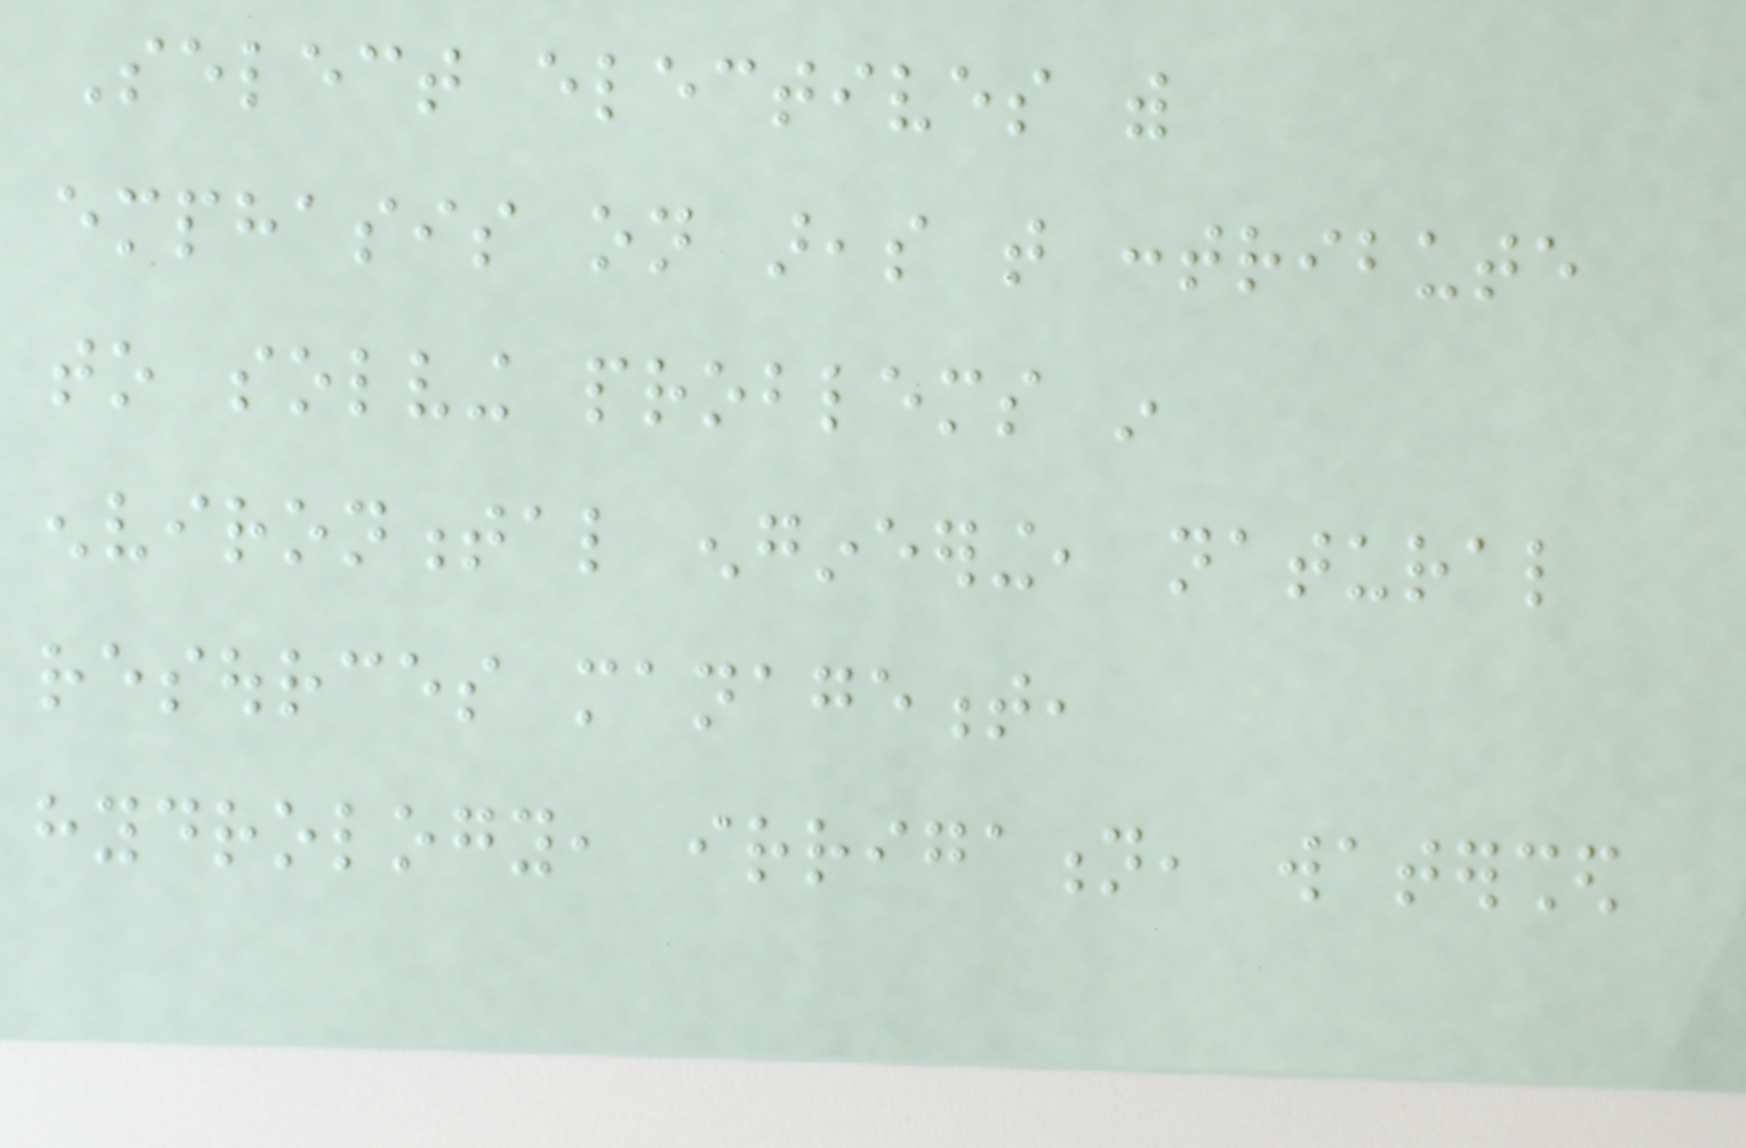Select electives with
emphasis on areas that contribute
to solving problems in
environmental engineering, natural
resources management,
hydrology, irrigation, watershed
